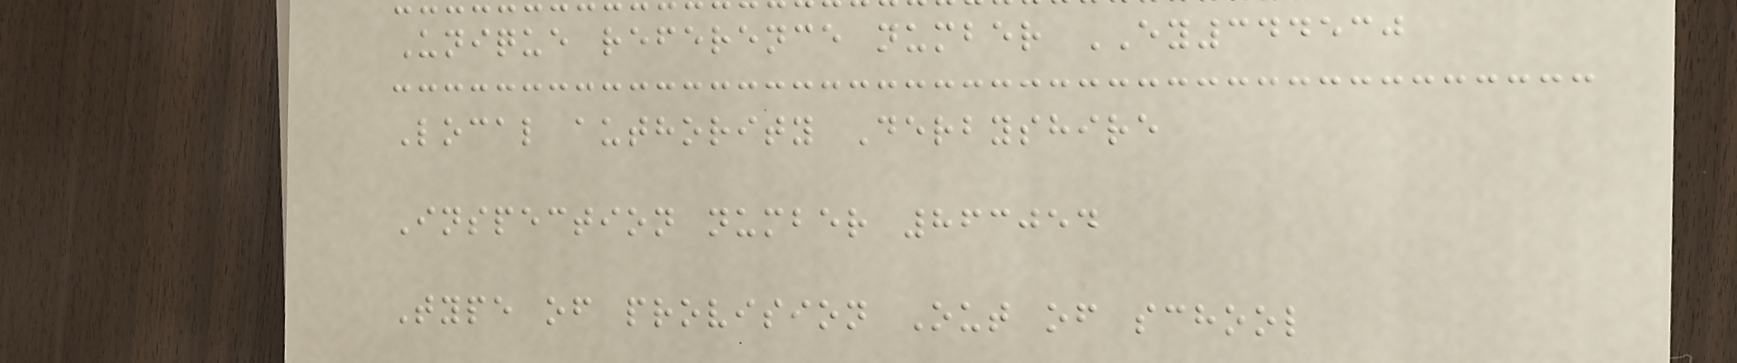Unique reference number EY344530
Local authority Derbyshire
Inspection number 863054
Type of provision Out of school
